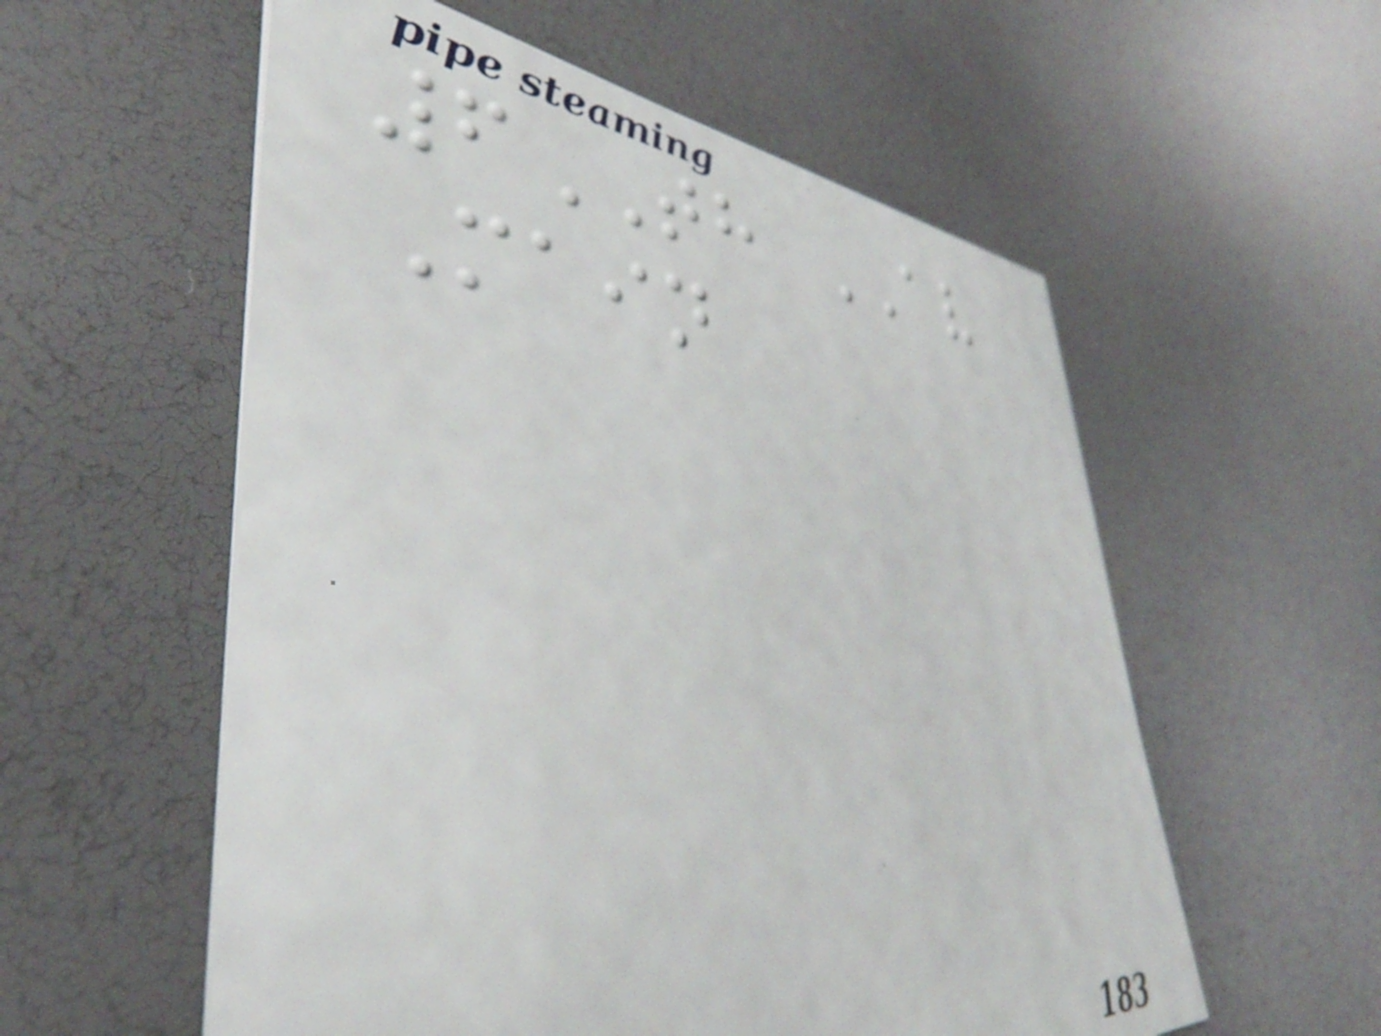6TH AV
Main
